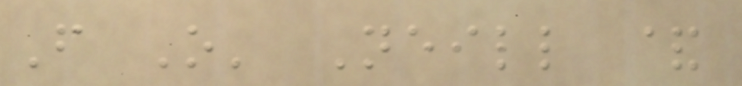From O' Neill &
